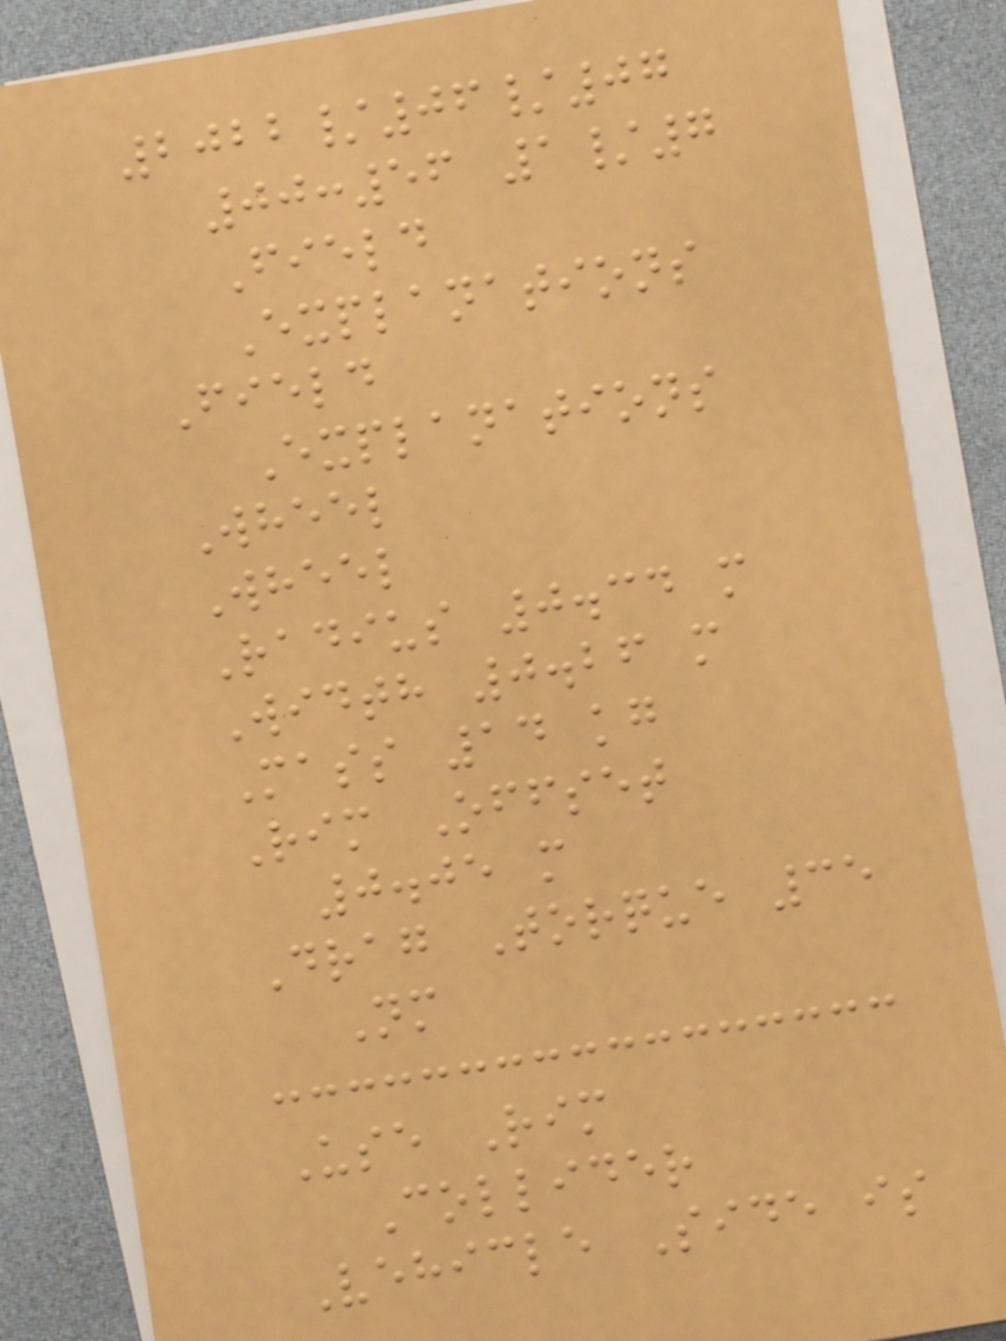2022/06/07
00:56 1/7
Field
Explanations
Field
Explanations
Wheel
Wheel
Radius 0.34 m
Width 0.26 m
Mass 14 kg
Rim Offset
0.05 m
Drag Torque 35
Nm
Use Rim
Collider
Vehicle Side is
